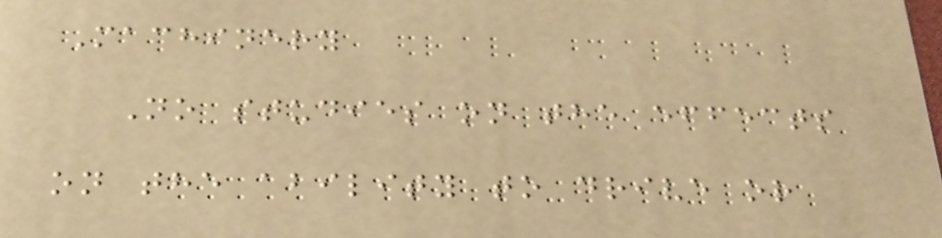Machinery
No studies on the effects
on the ability to drive or
